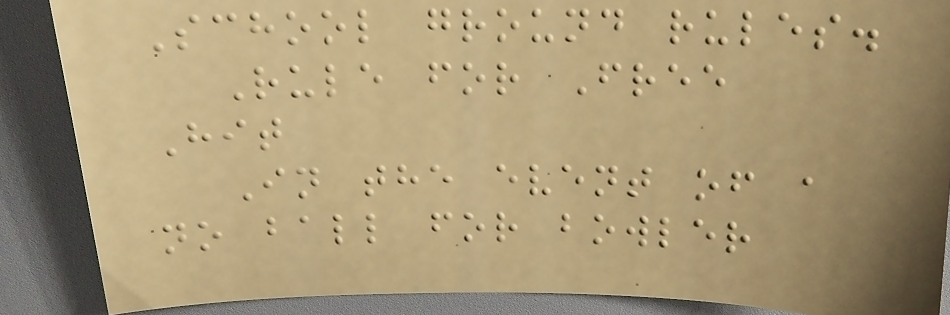School ground rules.
Rule for Free
Hit
In the event of a
no ball for bowler
